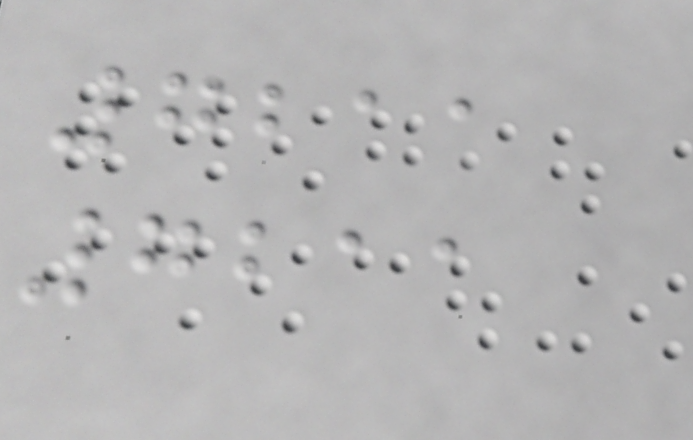7211
7211
